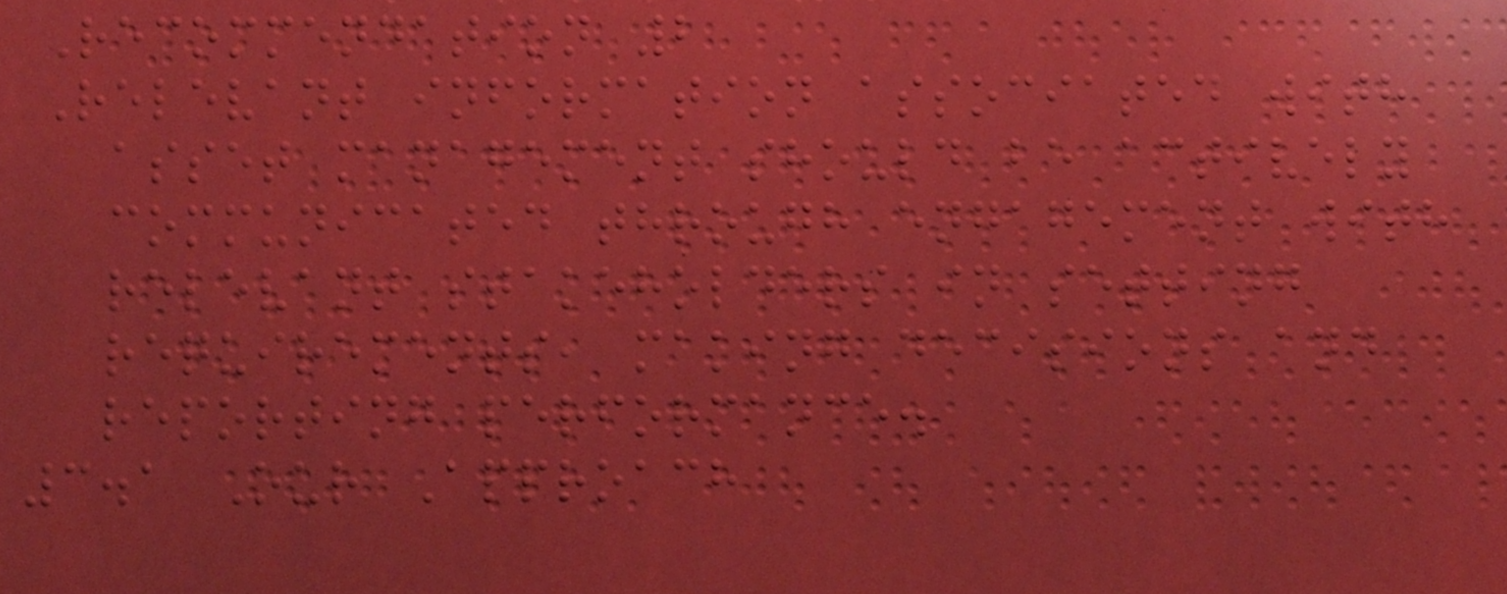Recommendation 2
Relevant information associated with
asset management should be actively
communicated through engagement with
relevant stakeholders in setting
requirements, making decisions and
reporting performance.
3.1 Our Approach
